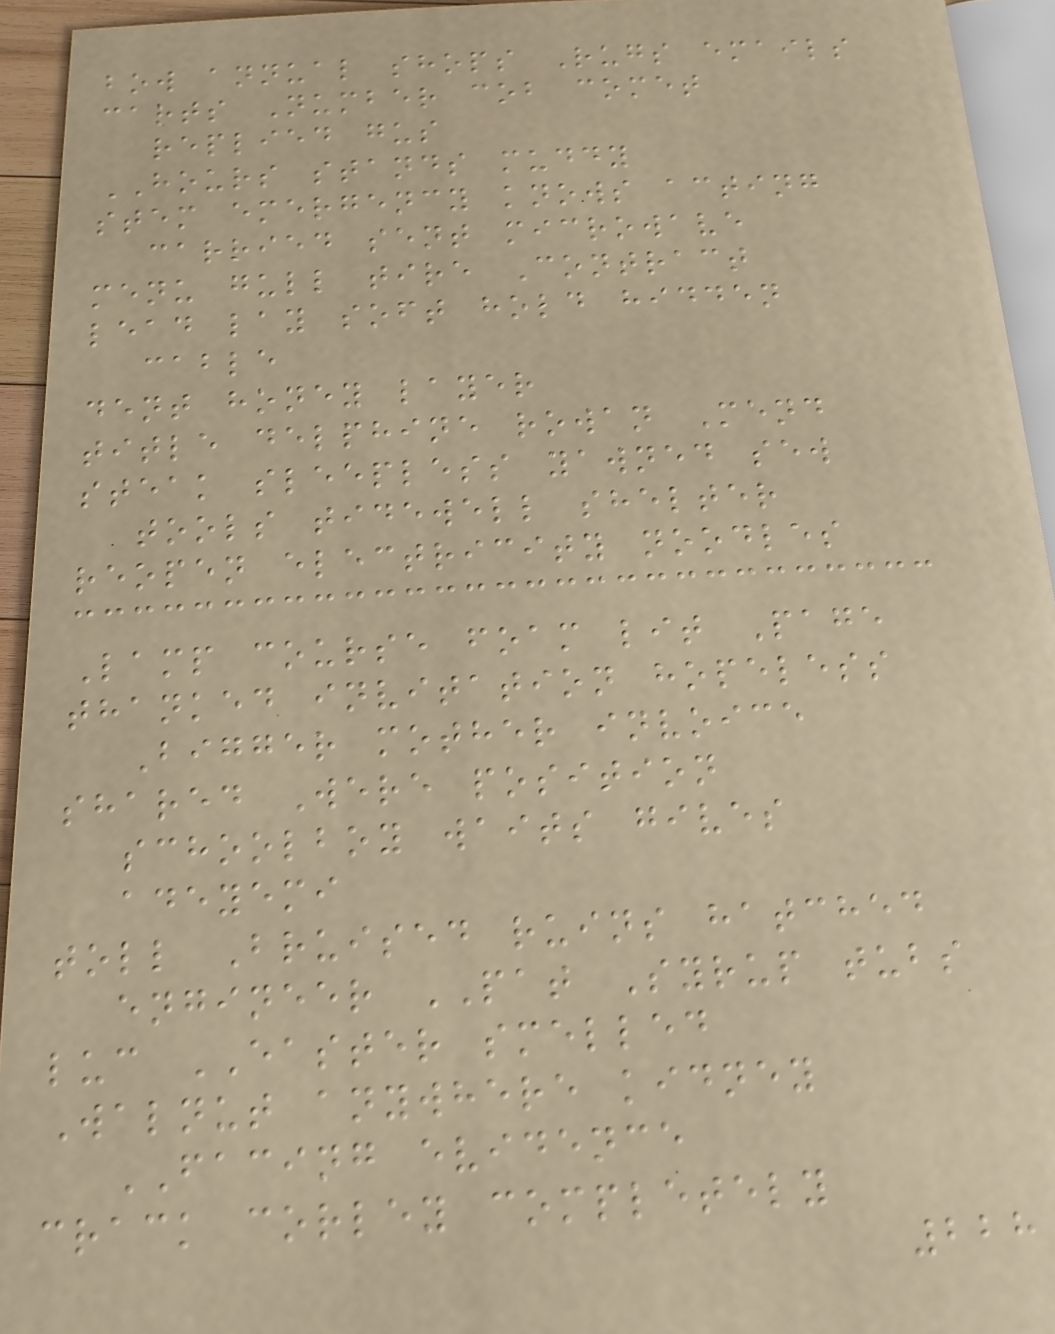bow annual shops Rugs emails
carts Number cob comet
replied gus
HOURS stands muddy
stem emergency knows acting
carried sent microwave
menu gull tire Contract
lead lay soft hold hidden
cable
dent honey layer
title delphine rowan Mend
steak sleepless yawned sew
tools tidewell shelter
reopen electricity noodles
Lamp course foam lit Page
thanked invitation hopeless
Bigger mother invoice
shared Were position
schoolboy waits gives
adeyemi
toll Bruised ruins hatched
engineer PAT Syrup tubs
luc EASTER smelled
Walnut anywhere kidney
FACING evidence
crack corley completely
228
